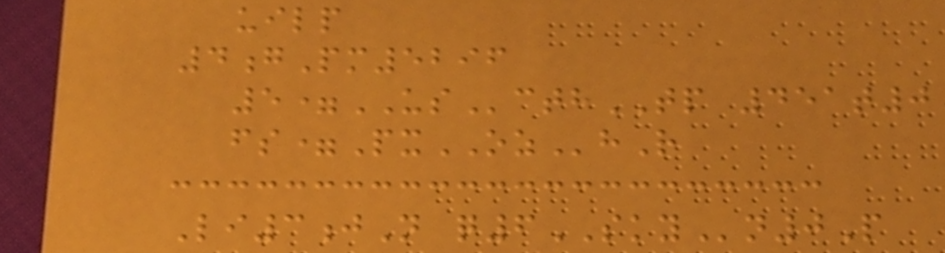uilp
4gPm5296
5=UScthTP 451t0
fs=PxOZhR
Li3jN q6SKYn0P
